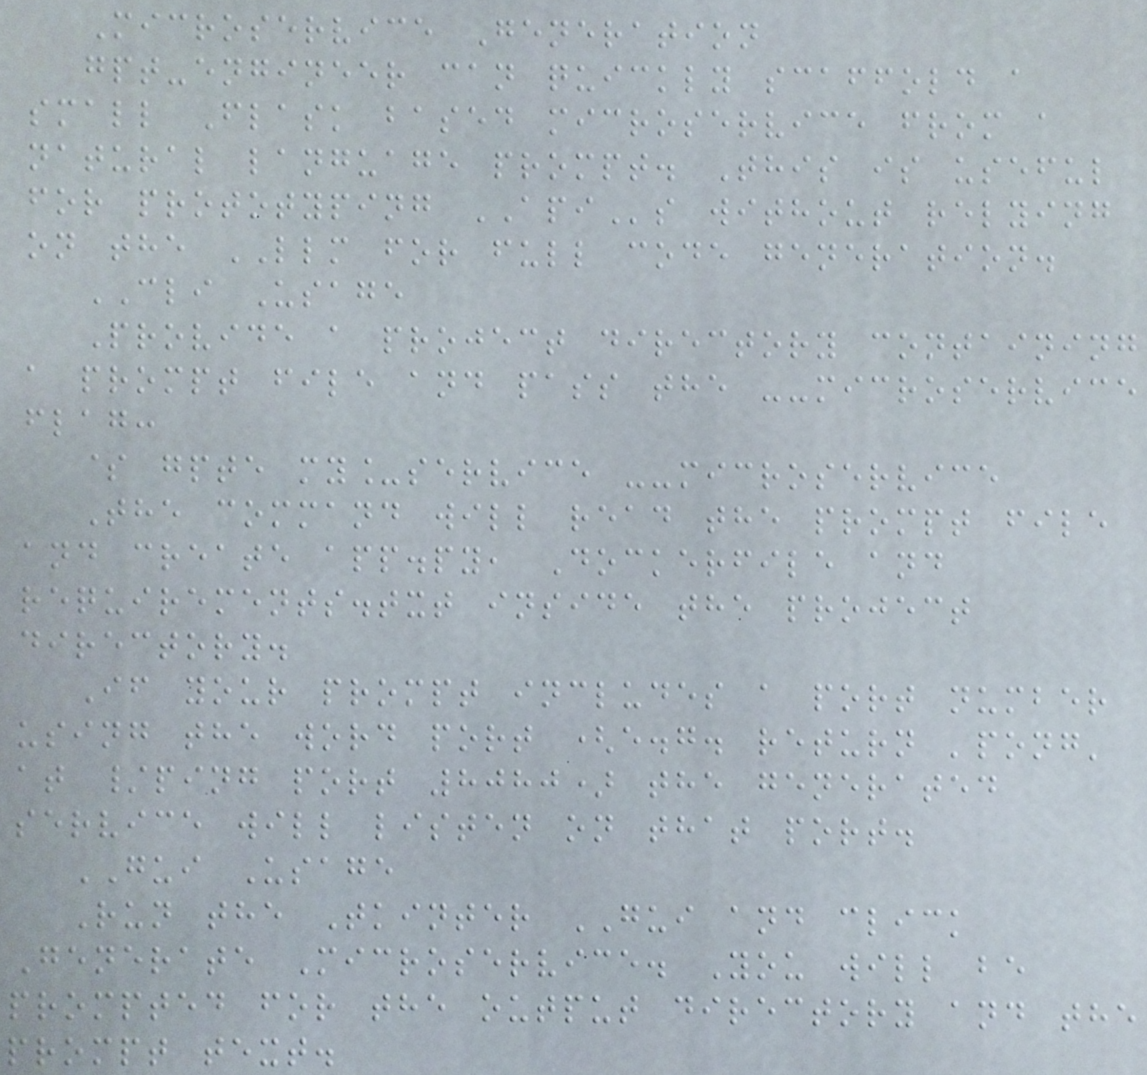Microservice Generation
gpt-engineer can quickly scaffold a
small Flask based microservice from a
natural language prompt. This is useful
for prototyping APIs without relying
on the LLM for full code generation.
CLI Usage
Provide a project directory containing
a prompt file and pass the --microservice
flag:
$ gpte my_service --microservice
The command will read the prompt file
and create app.py, Dockerfile and
requirements.txt inside the project
directory.
If your prompt includes a port number
using the word port (e.g. return 'pong'
at /ping port 8080) the generated
service will listen on that port.
GUI Usage
Run the Tkinter GUI and click
Generate Microservice. You will be
prompted for the output directory and the
prompt text.
